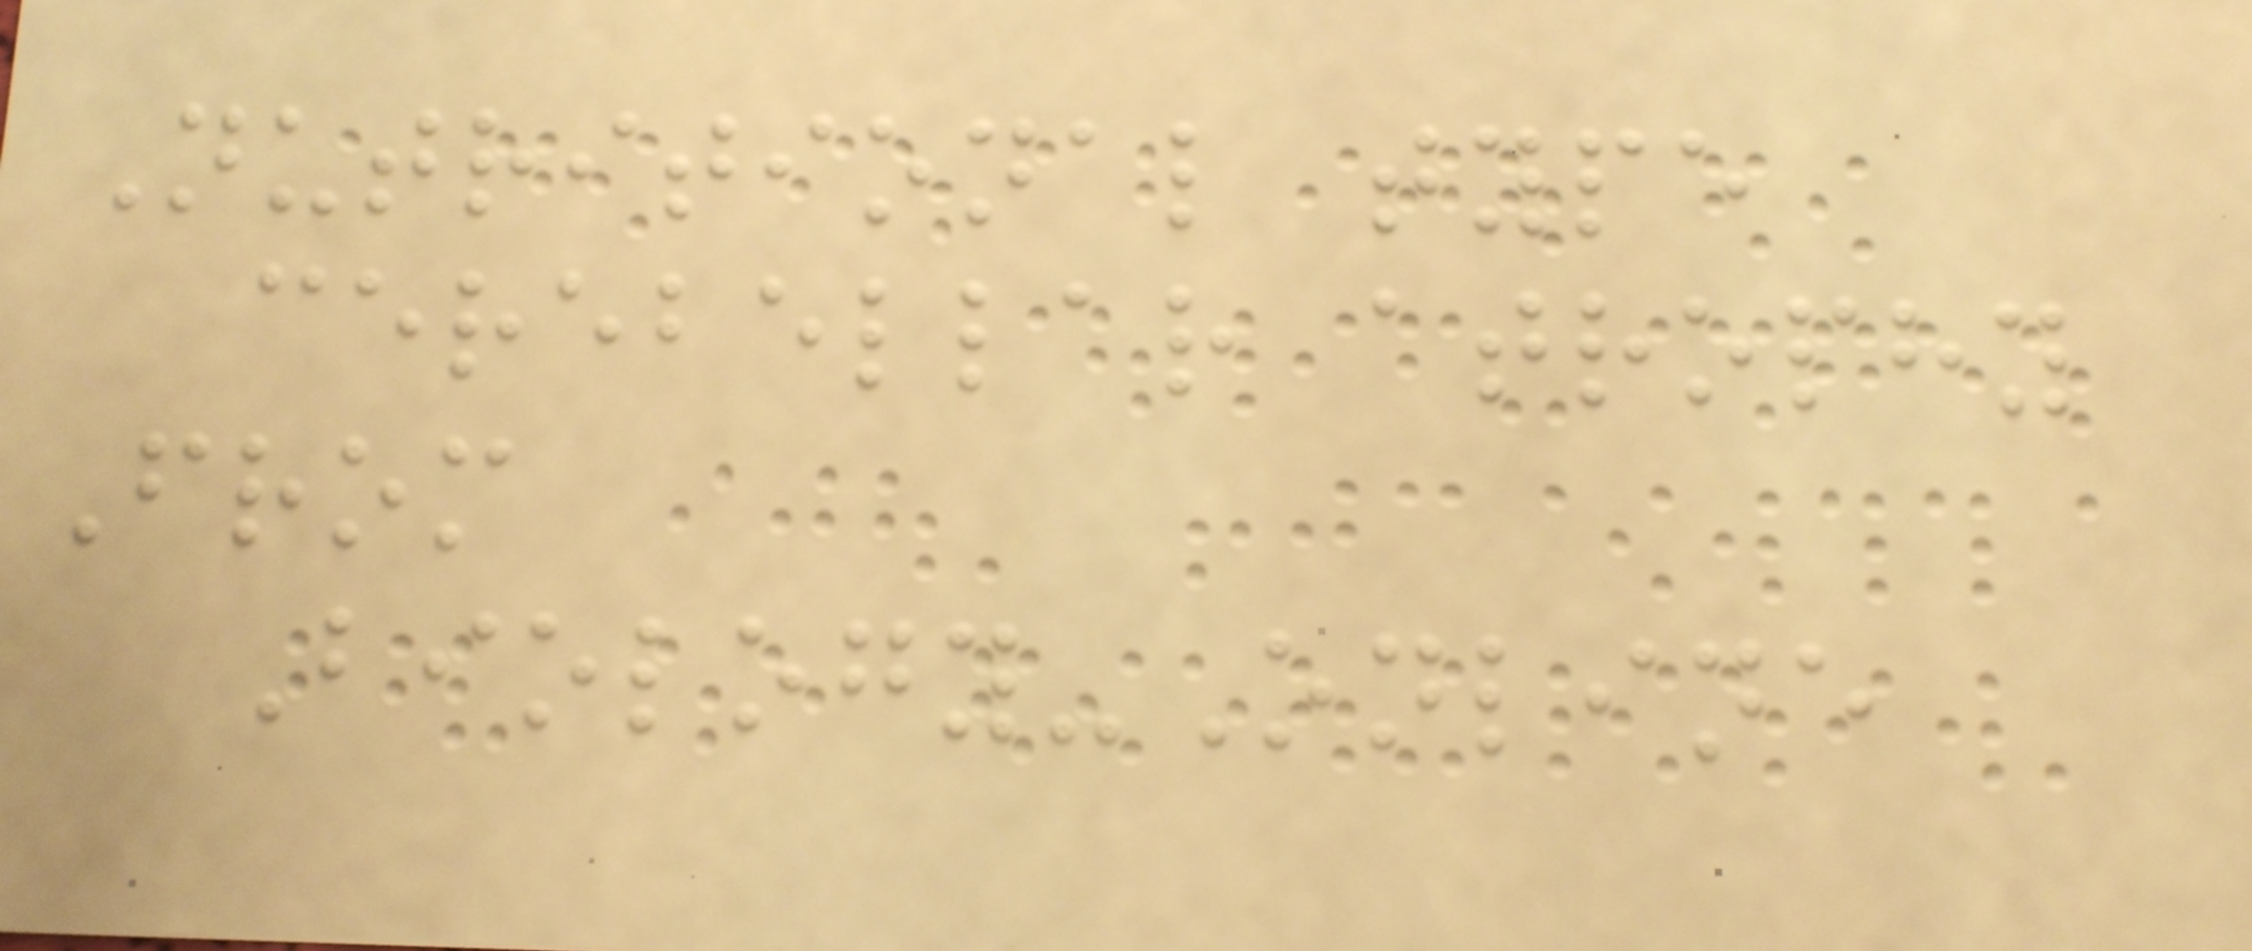Nutritional type
cerebellar atrophy
From
Biology-Online
